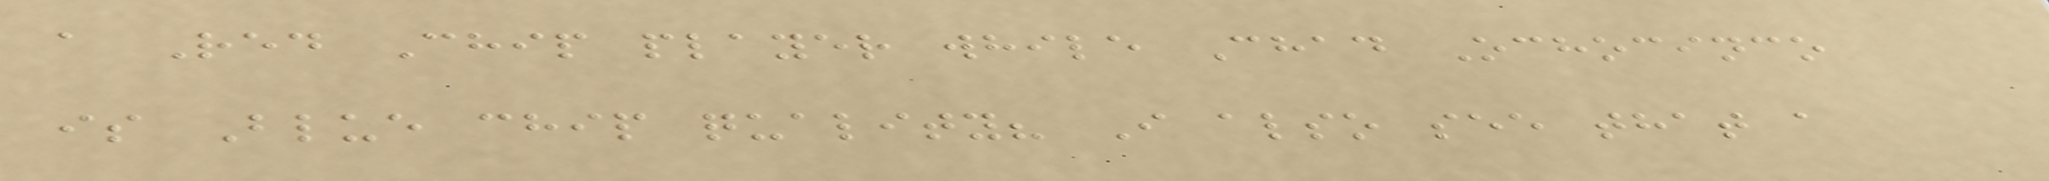a Red Chip player while Chad Ochocinco
is Blue chip quality? I also see that a
